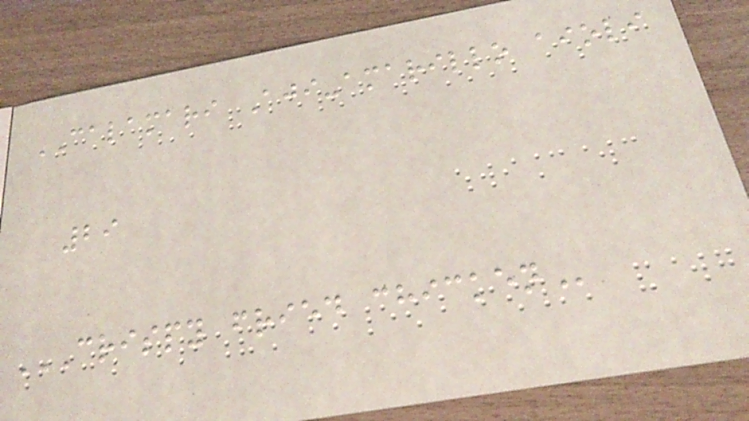CALAMARI Aji-amarillo aioli
29
CRISPY FRIED CHICKEN
